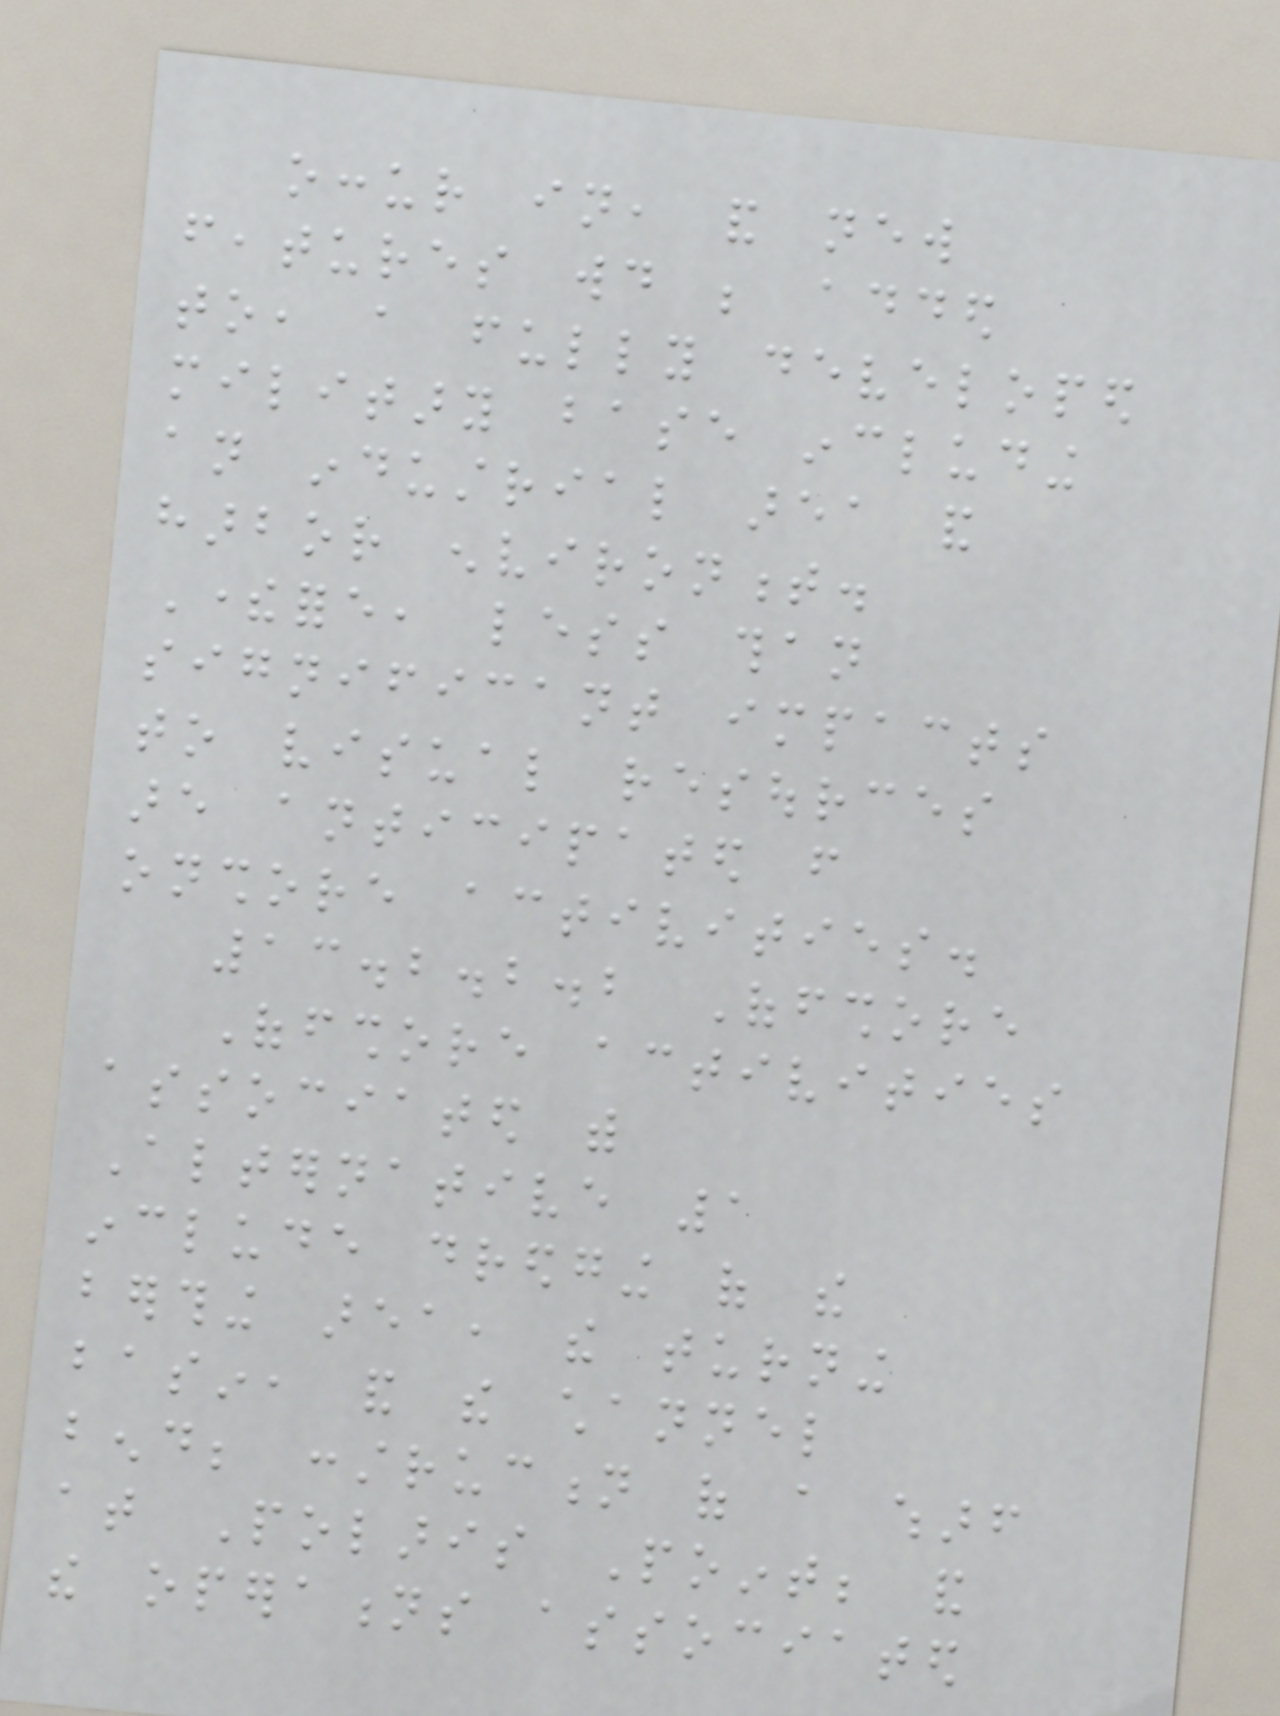occur in, and new
features would be added
to, a fully developed
military base including
an industrial area and
harbor environment.
Therefore, less than
significant impacts
to visual resources
are anticipated from
onshore activities.
13.2.2.2 Offshore
Offshore activities
associated with
Alternative 1
include dredging of the
berthing area, the turning
basin, and the channel
bend; construction of a wharf
at Polaris Point; and
the operations associated
